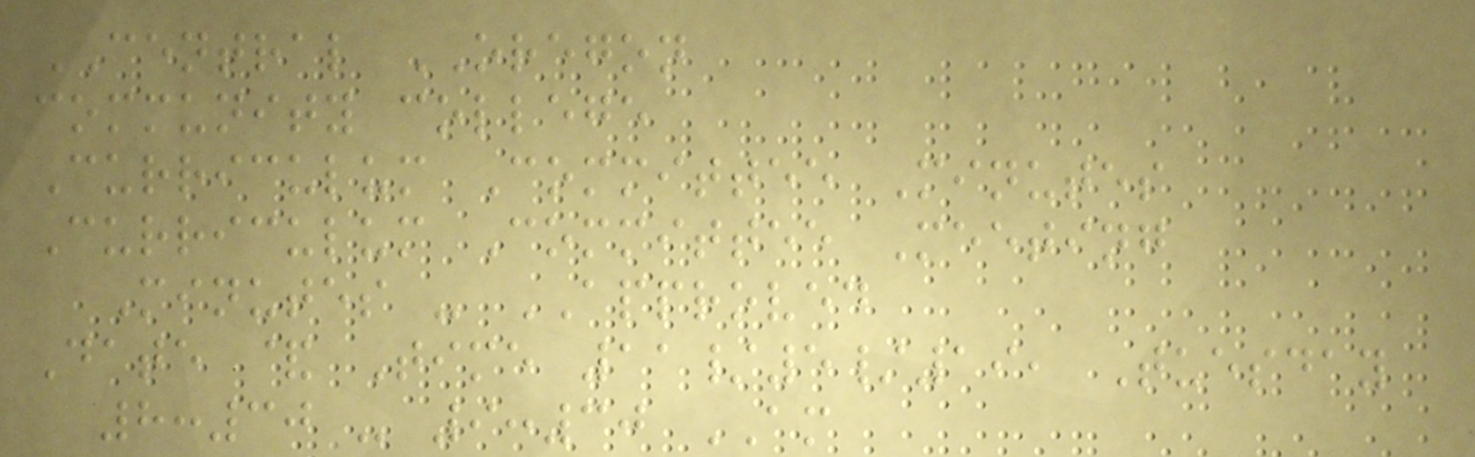CENTRAL OREGON
community college
Curriculum Committee Minutes
Curriculum Committee Meeting
Minutes - APPROVED
Date & Time 11/5/19, Tuesday
8:30 - 9:30 AM
